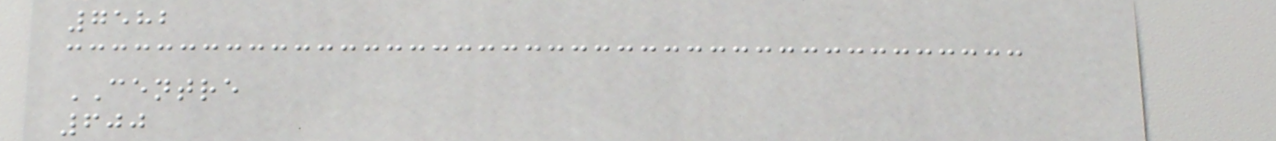7582
CENTRE
600
